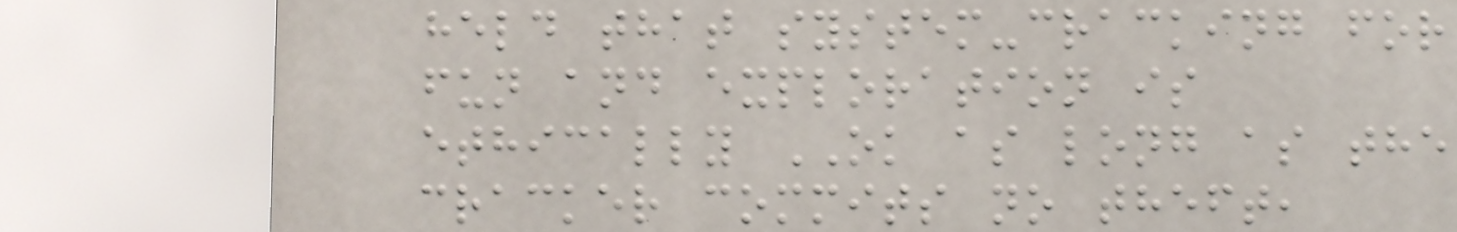held that system-cracking for
fun and exploration is
ethically OK as long as the
cracker commits no theft,
